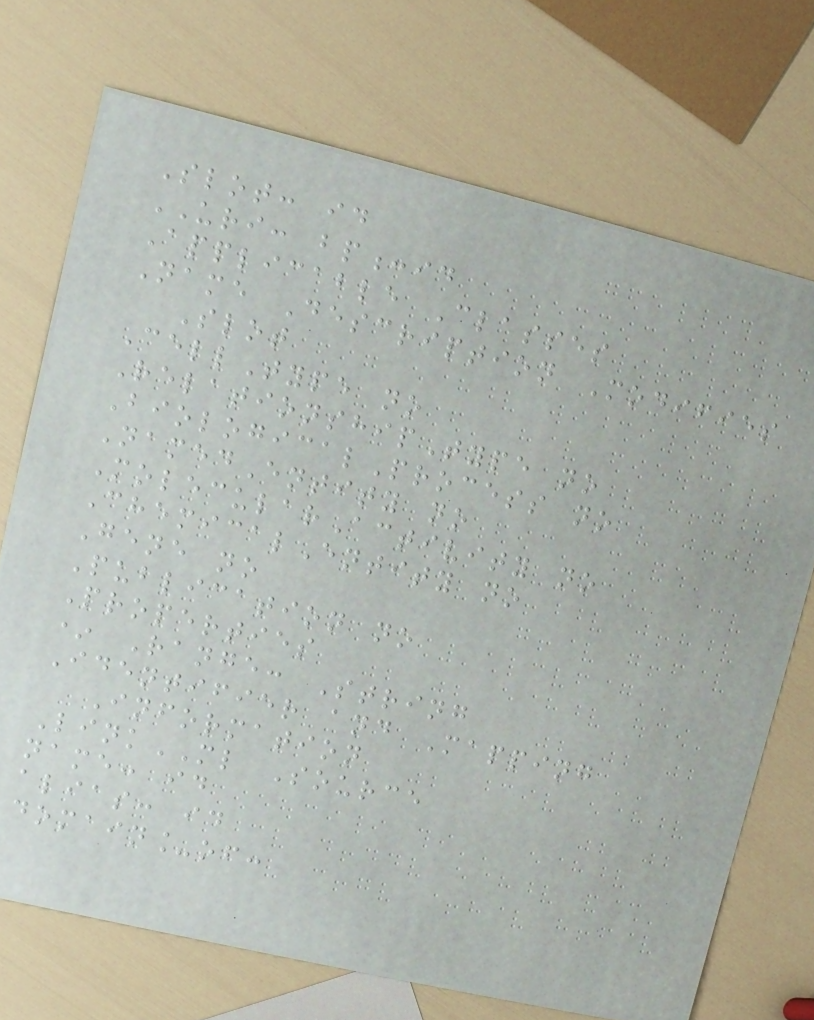Slot: id
URI: bp:id
Applicable Classes
Name Description Modifies
Slot
CellType no
RelationshipType no
BiologicalProcess no
NamedEntity no
MolecularActivity no
ChemicalEntity no
Gene no
Publication no
Properties
* Range: String
Identifier and Mapping
Information
LinkML Source
name: id
alias: id
domain_of:
